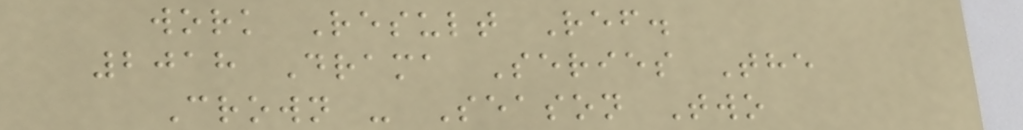work Result Ref.
2018 Drama Series The
Crown - Season Two
